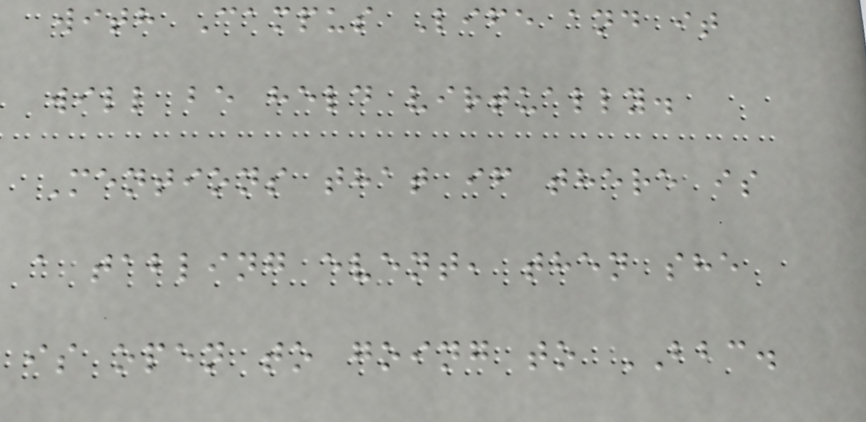with Campus Life and it
will be held virtually.
Mentions that if there is
a tabling event, then she
is open to going to BBC.
